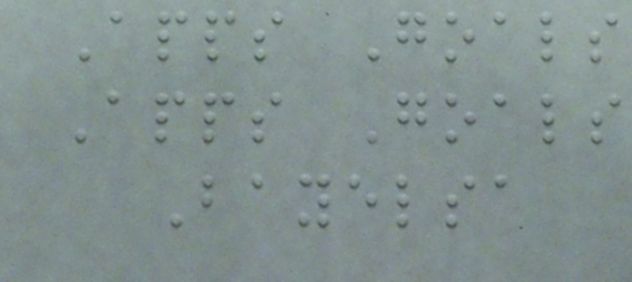Apps Goals
Apps Goals
Bayelsa
